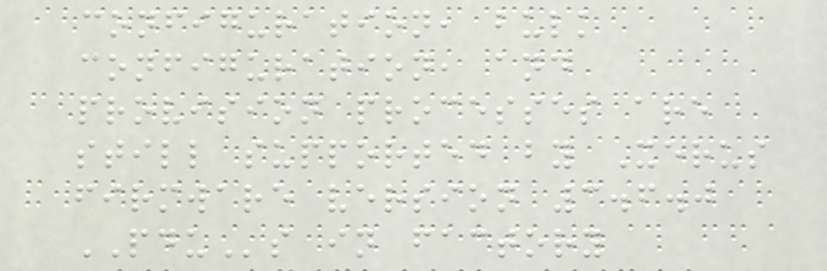configuration, bulk
configuration, and
provision processes are
still supported by Xerus
firmware version 3.6.0
PDUs in factory
